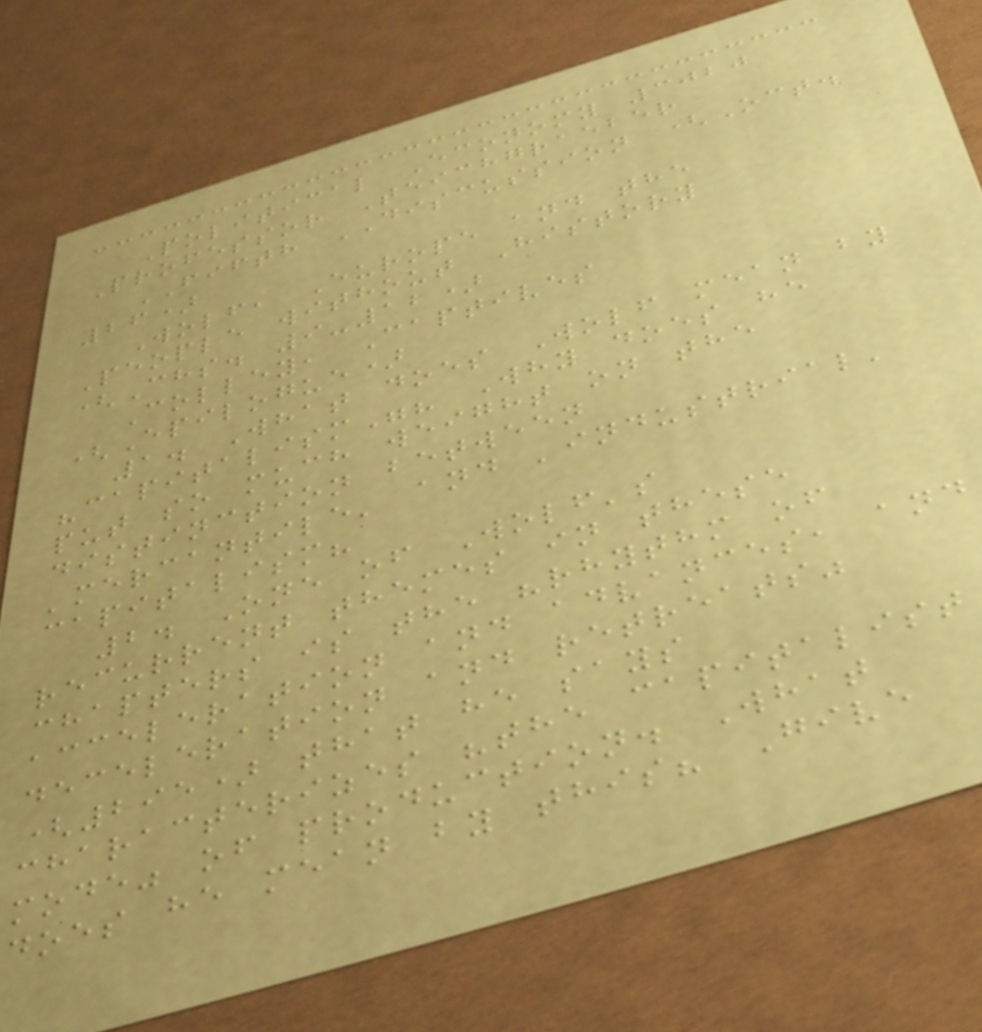Political Economy 3020
Professor Teichgraeber
FIFTH DISCUSSION (Oct.
26)
Wolf, Europe and the
People without History
(Chs. 9-12)
Colley, Captives
(Epilogue)
1. What does Wolf mean by
"capitalism"? Why does he
put so much weight on the
distinction between
'mercantile' and 'industrial'
capitalism?
2. One of Wolf's
recurrent themes in these
chapters is the "rhythm of
acceleration and advances, and
deceleration and retreats"
(295) that he says
characterizes "the capitalist
mode" of production. What
does he mean by this? Give
